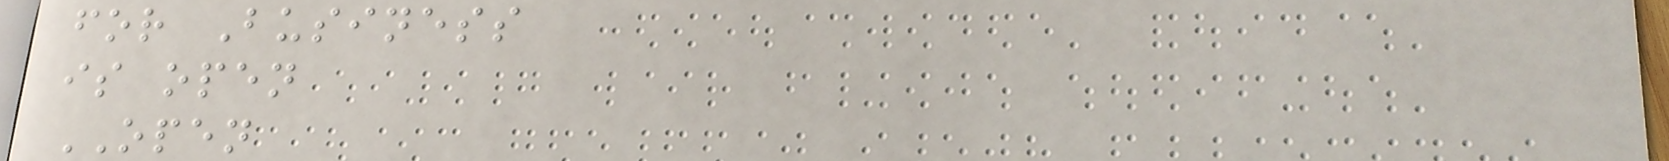for Business
is open
OPEN
